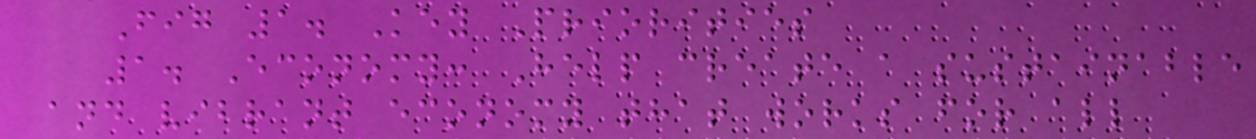Fig 1. Key Priorities
1. Economy: Help create a sustainable
and vibrant economy that works for all
